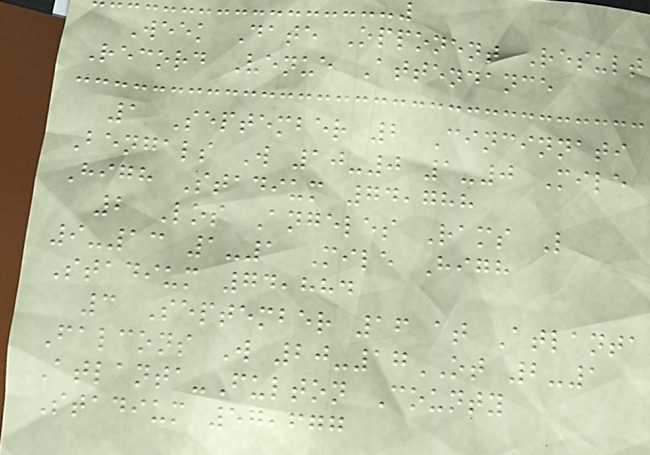Week Date Opponent Result
Record Venue Attendance
1 September 2 Cincinnati
Bengals W 10-0 1-0 Mile
High Stadium 74,788
2 Los Angeles Rams L
9-13 1-1 Mile High
Stadium 74,884
3 September 16 at Atlanta
Falcons W 20-17OT 2-1
Atlanta-Fulton County
Stadium 57,677
